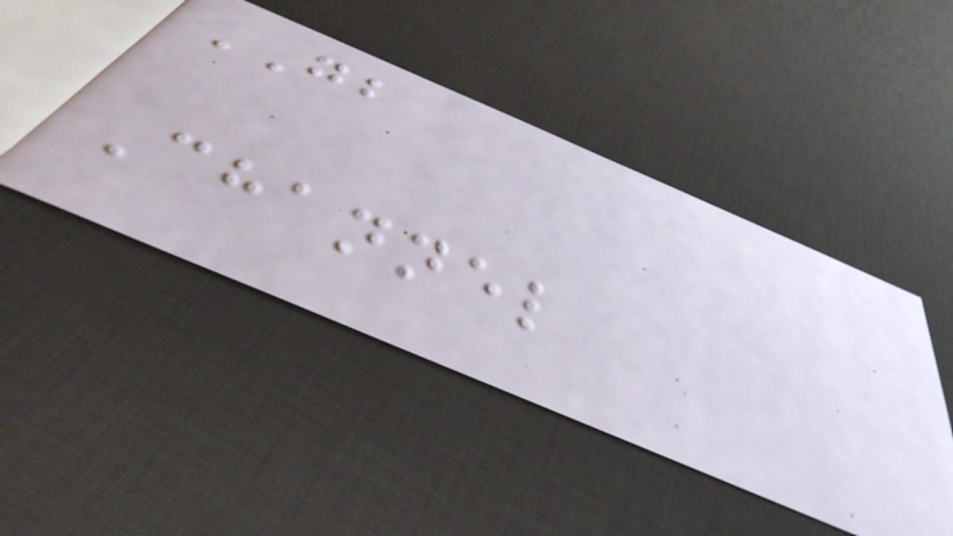GB
Channel
